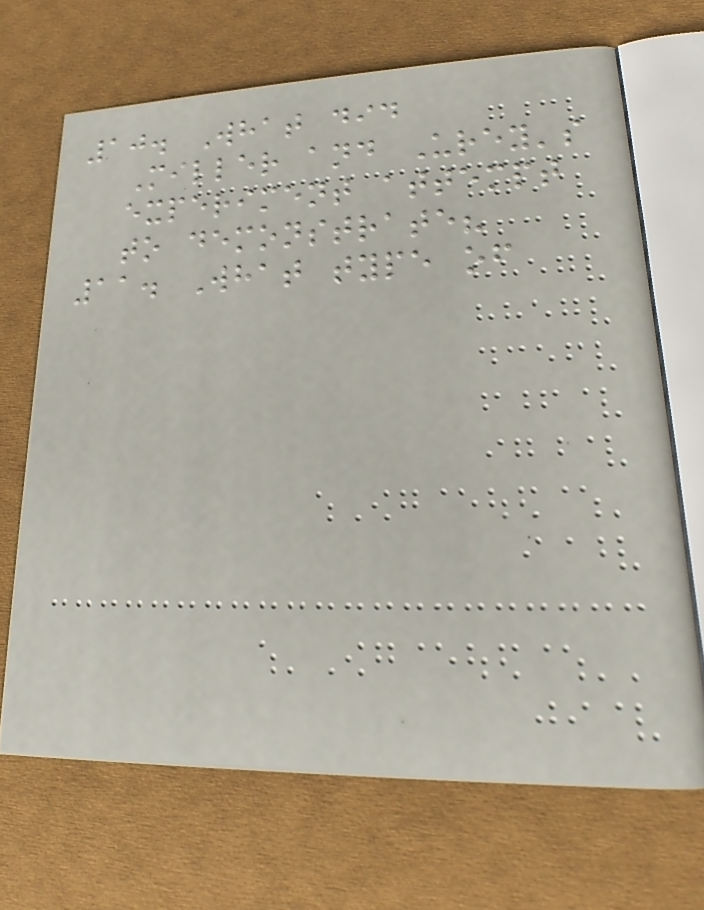10. What did
Miller and Urey's
experiment attempt
to demonstrate?
11. What type of
